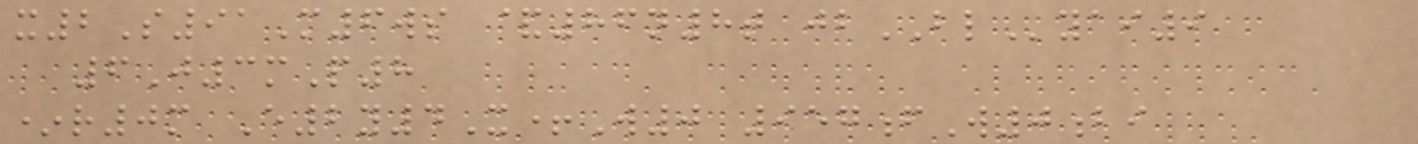x2S91M6ws &86n8t jbBLyai9
6J3mP8
*r0m E2y4X+W0 957fW0bi
